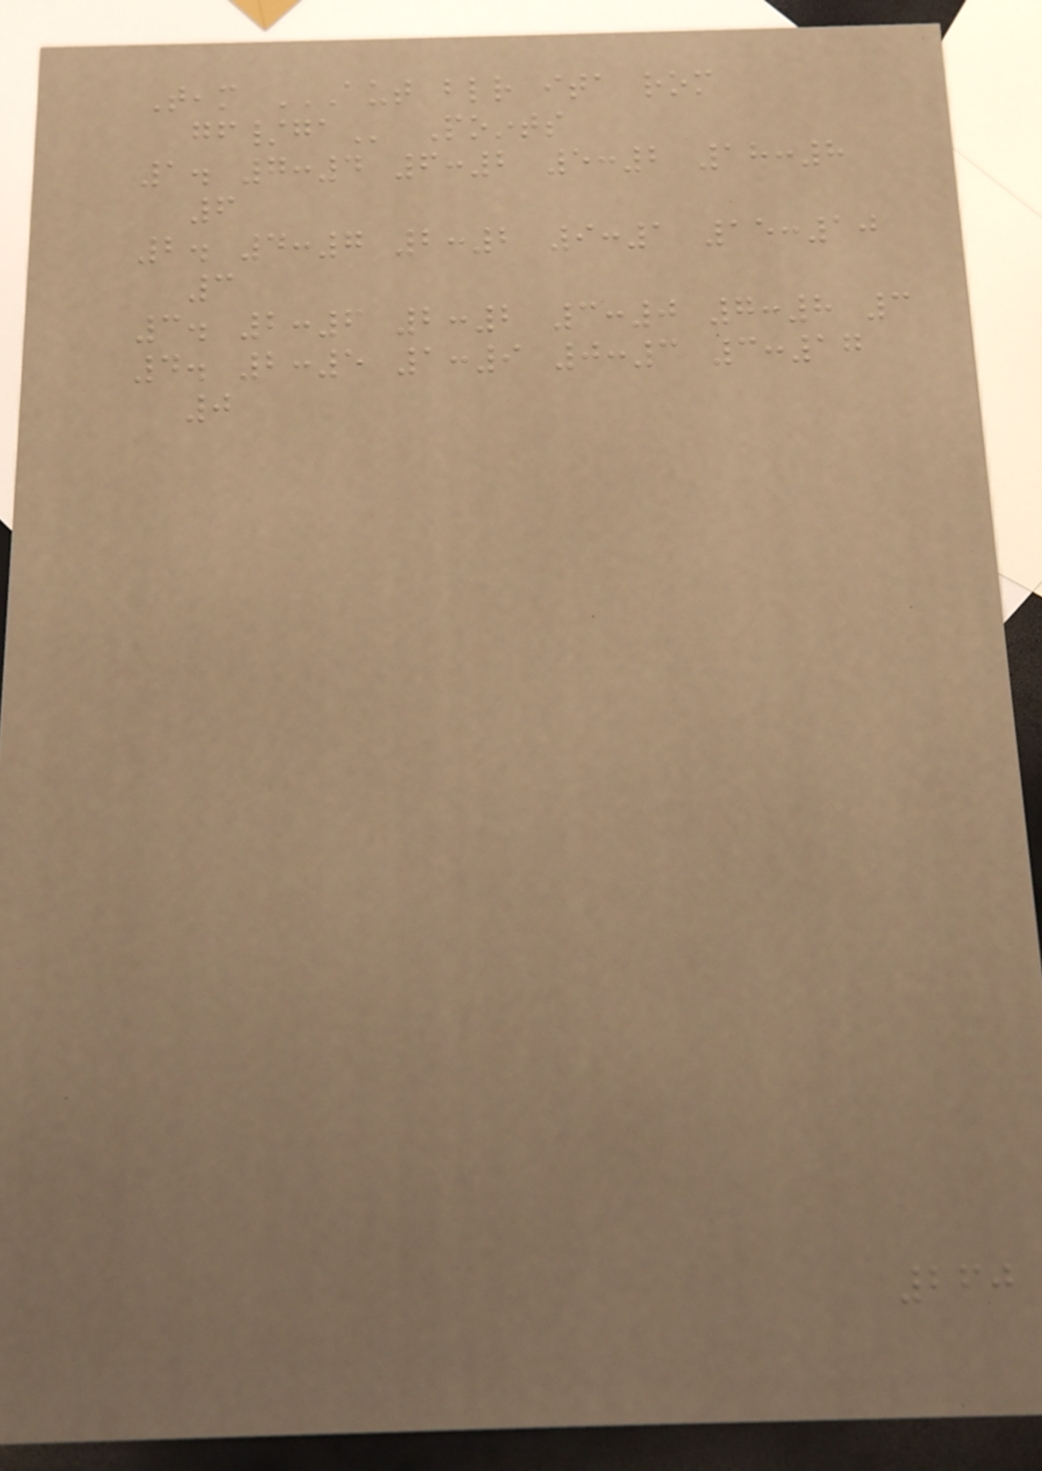Team AUT BLR ITA ROM
GF/GA Points
1. 7:4 6:2 5:2 18:8
6
2. 4:7 2:2 9:1 15:10
3
3. 2:6 2:2 3:0 7:8 3
4. 2:5 1:9 0:3 3:17
0
260
